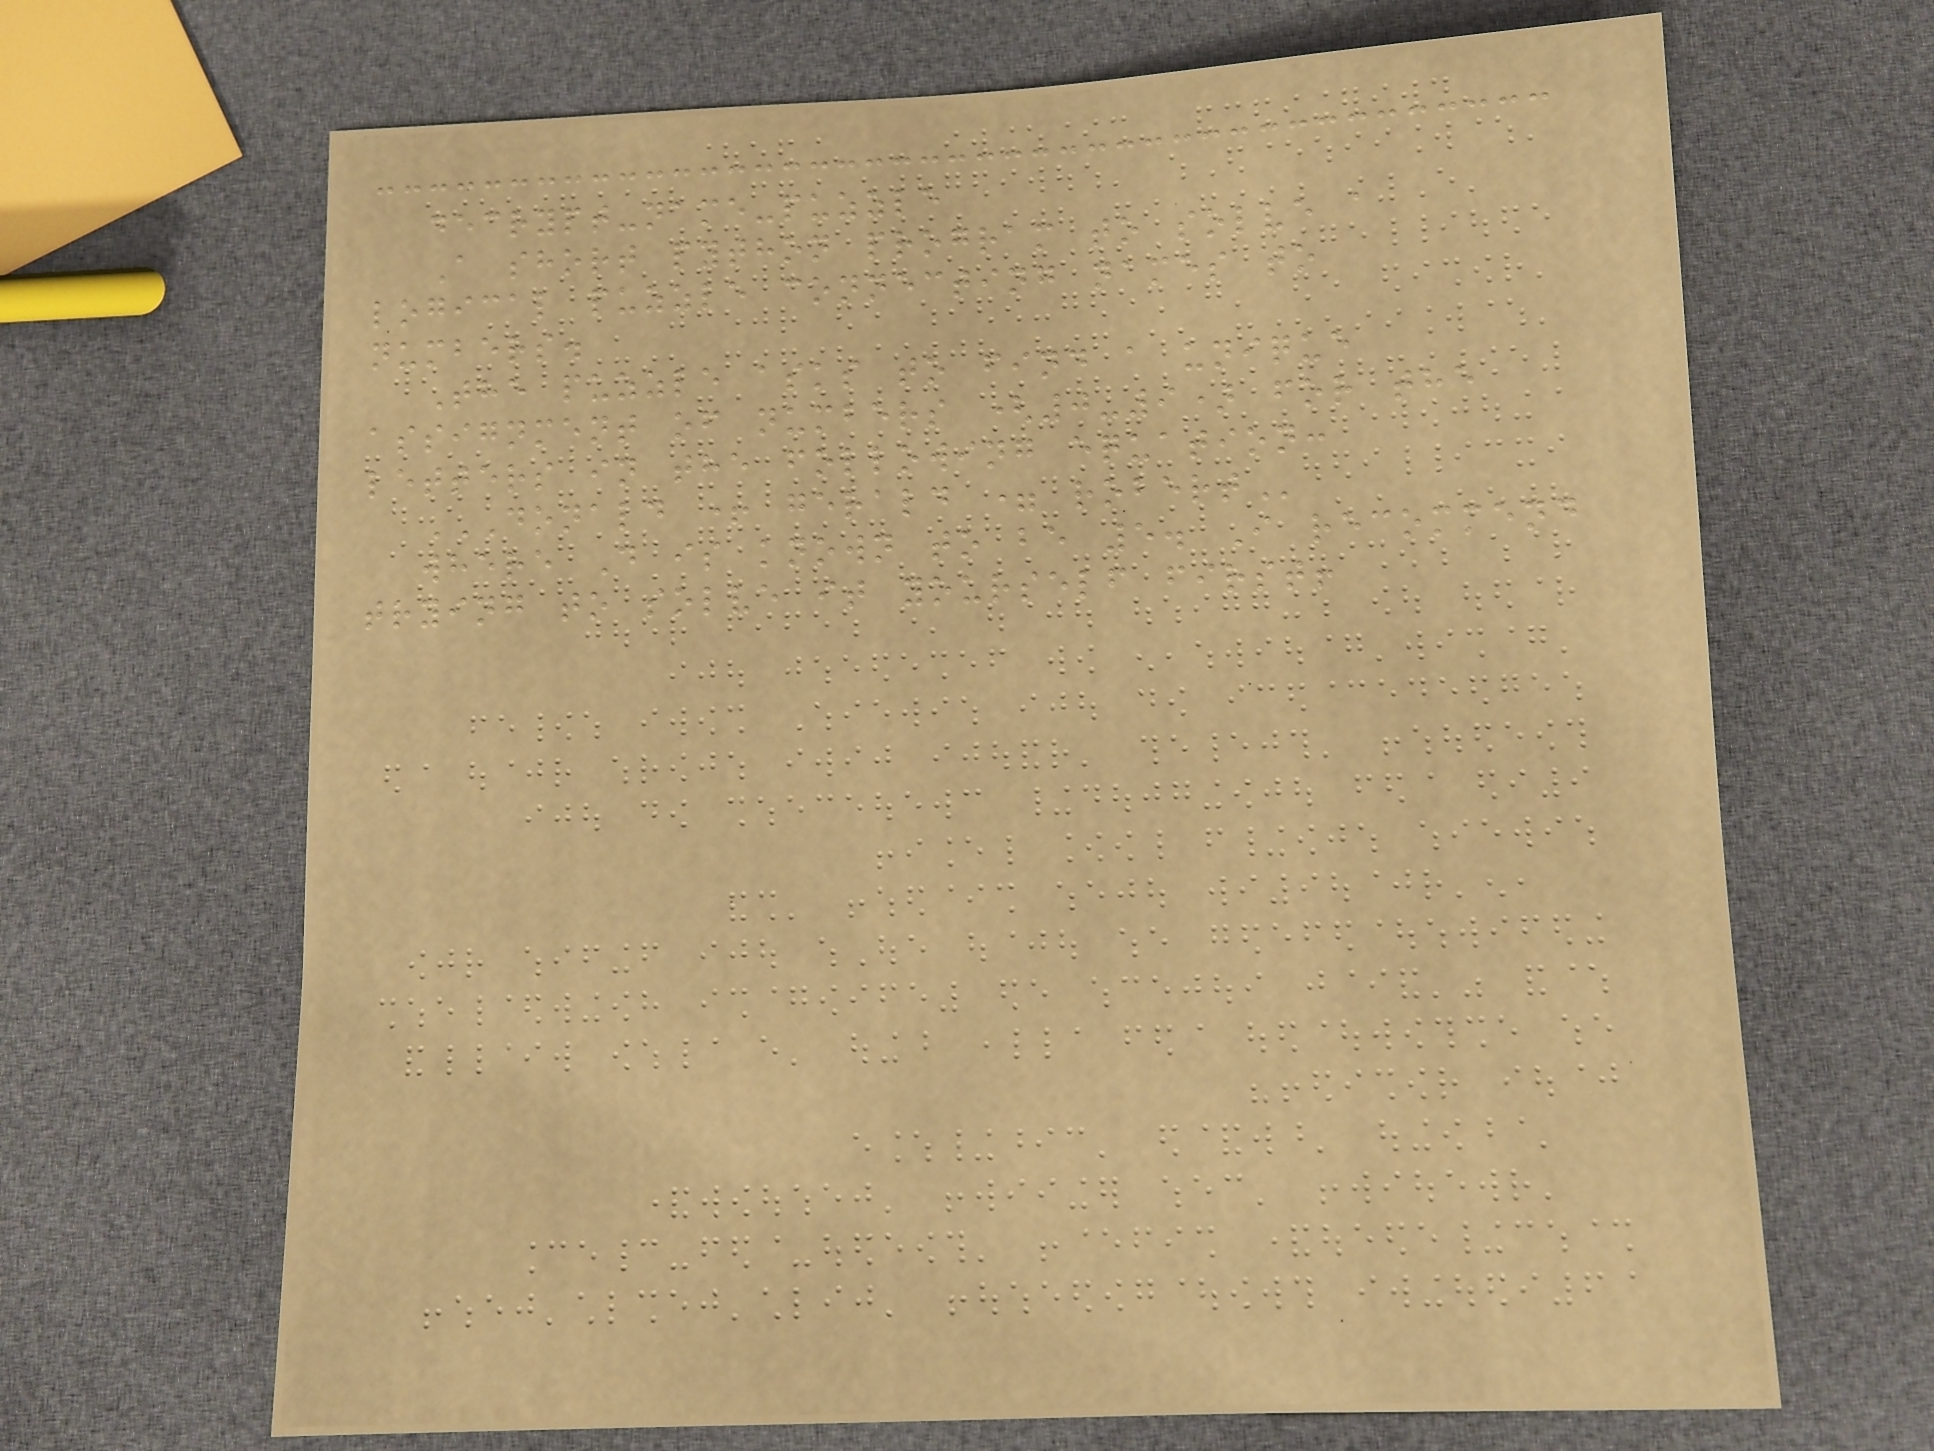decrypt-name-puzzle
A short python program to solve a
logical puzzle connecting names to
numbers.
The puzzle asks to find a unique
assignment of numbers (0-9) for the
letters in the following equation:
DONALD + GERALD = ROBERT
where D is known to be 5. I recommend
trying to solve it yourself first!
